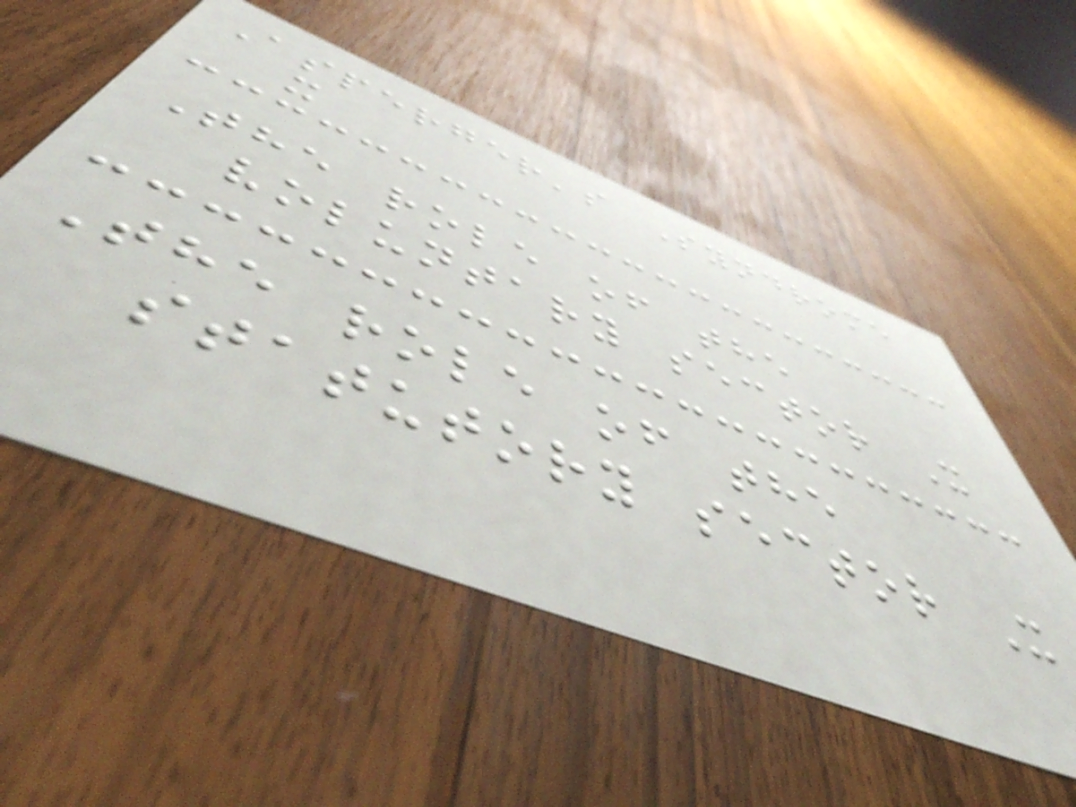Asperger's Syndrome
x
The role of the
voluntary sector X
The role of the
statutory sector X
